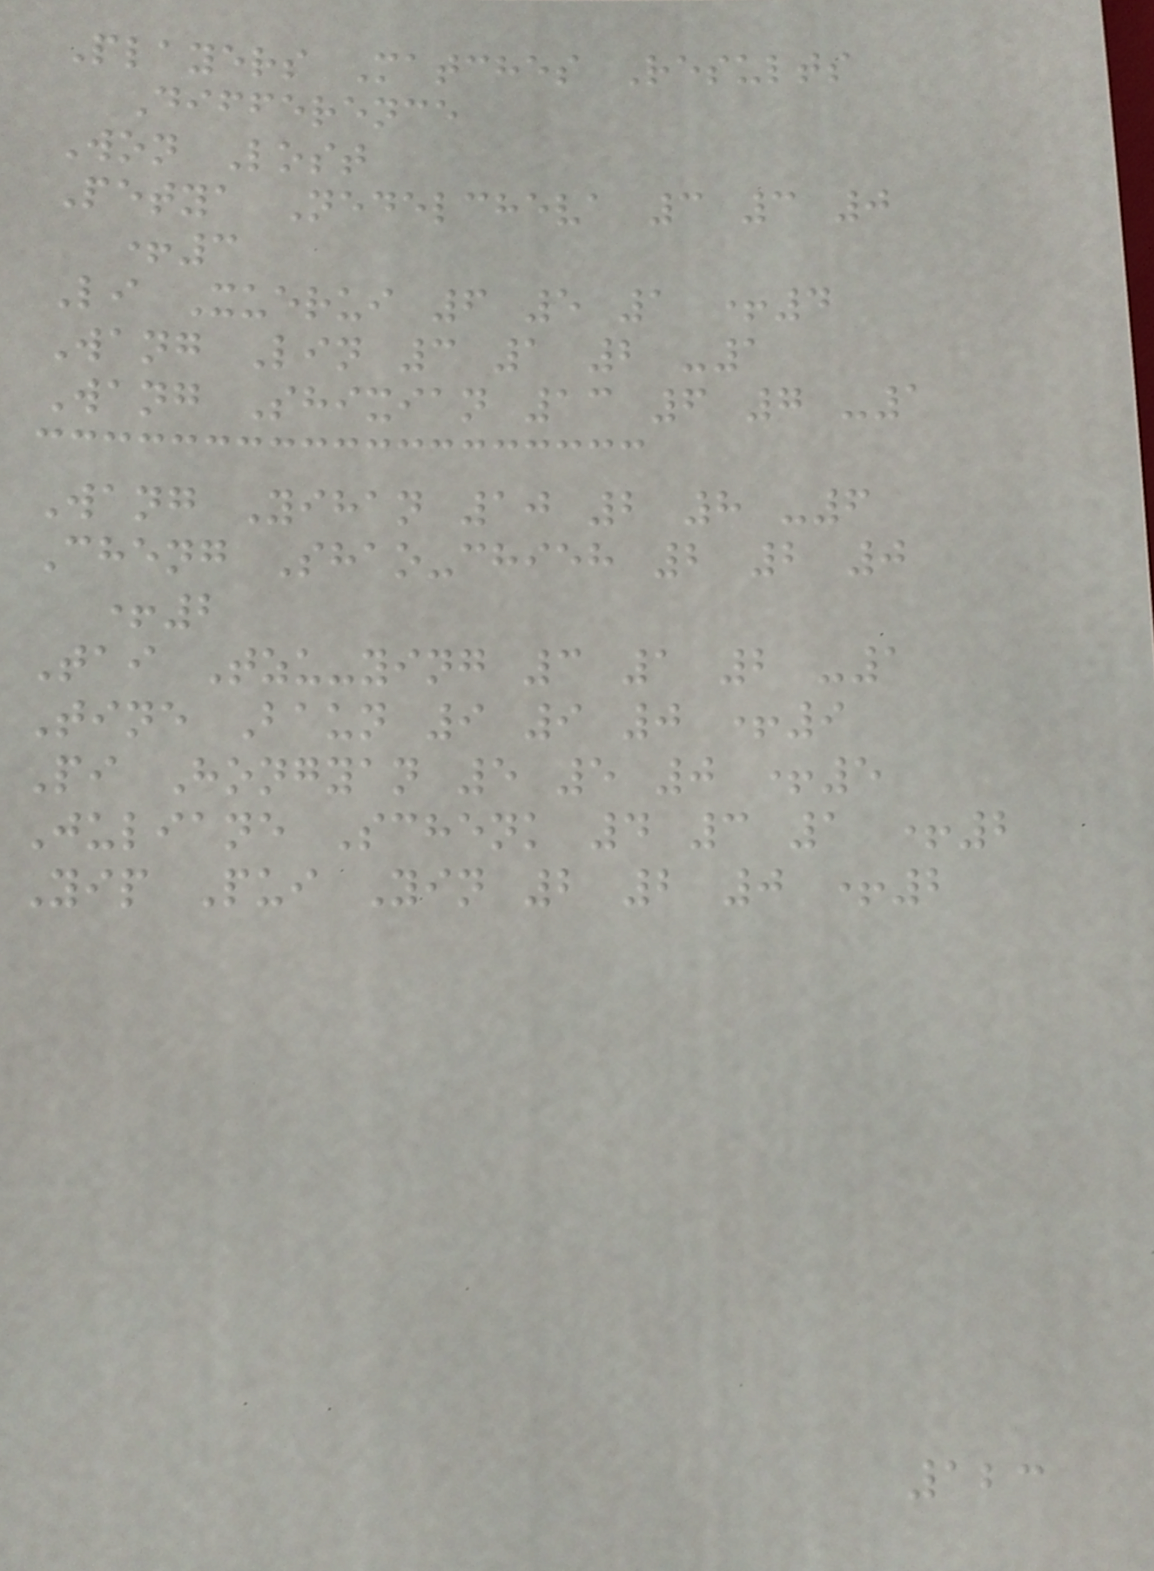Players Matches Results
Difference
Won Lost
Petya Nedelcheva 3 3 0
+3
Li Xuerui 6 5 1 +4
Wang Lin 3 1 2 -1
Wang Shixian 13 6 7 -1
Wang Yihan 10 2 8 -6
Cheng Shao-chieh 2 2 0
+2
Tai Tzu-ying 3 1 2 -1
Tine Baun 9 9 0 +9
Pi Hongyan 5 5 0 +5
Juliane Schenk 4 3 1 +2
Yip Pui Yin 2 2 0 +2
123
